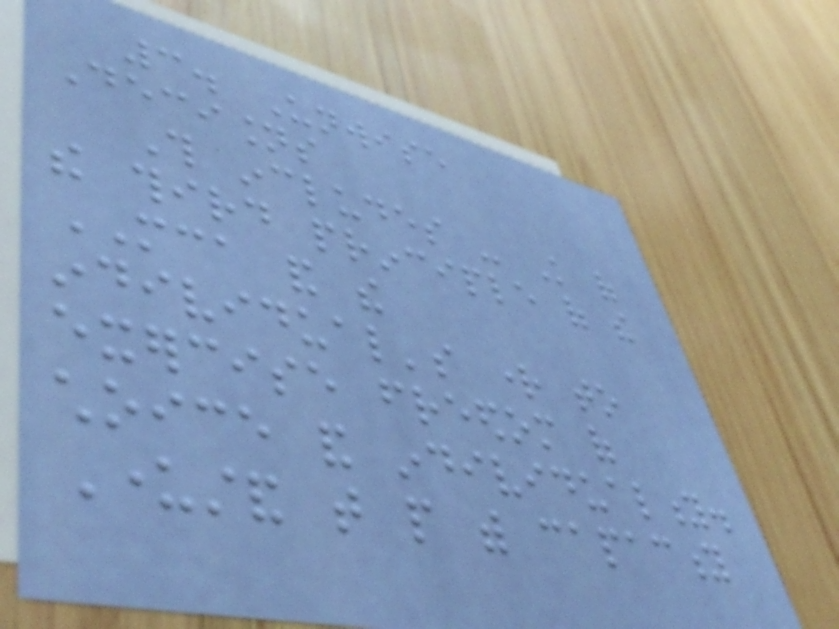3. Unwise
Decisions
This includes - Knowledge of
the third principle of the
MCA and the
individual's right to
exercise freedom of
choice and individuality.
Understand that people with capacity
